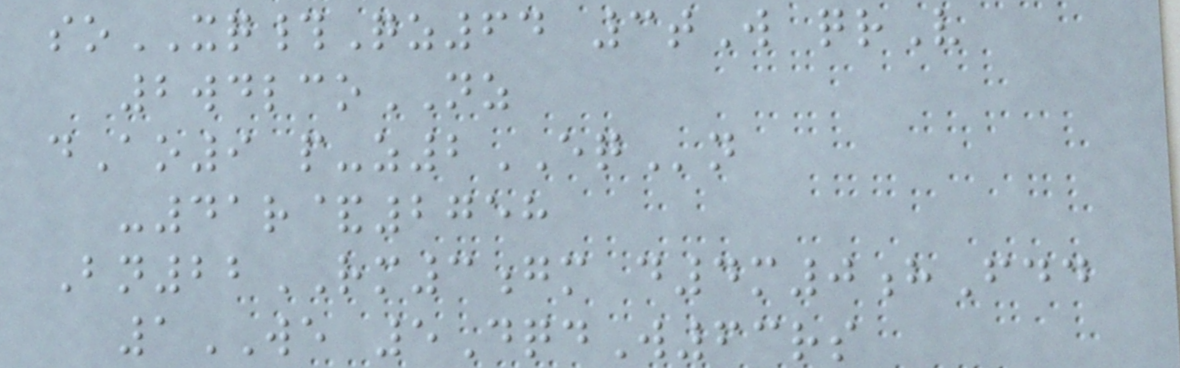soXQ#Qz64 3tW qrV
2wdlcoNZ
dAo9 p-z2EQn
-41r&2758
Bn22RM3gm d4m0hFdd
1WE 5DqdW63rs
